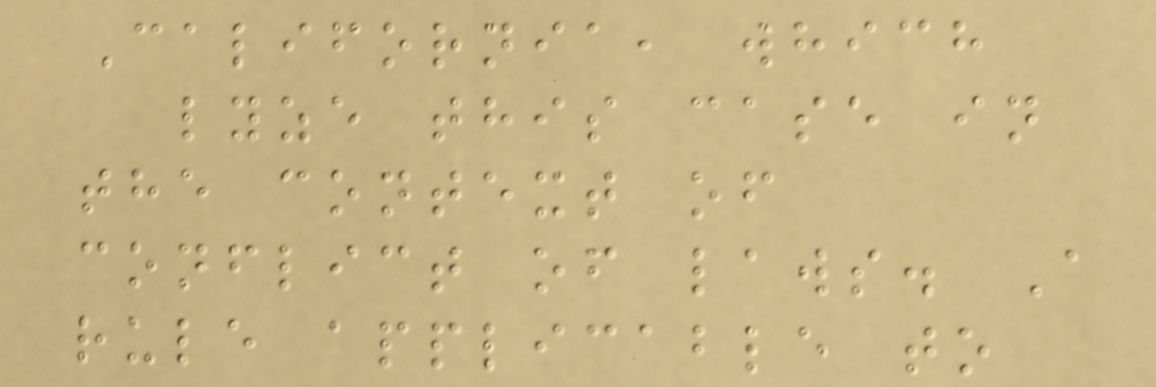California, which
lyze this case in
the context of
conflict of laws. A
rule applicable to
